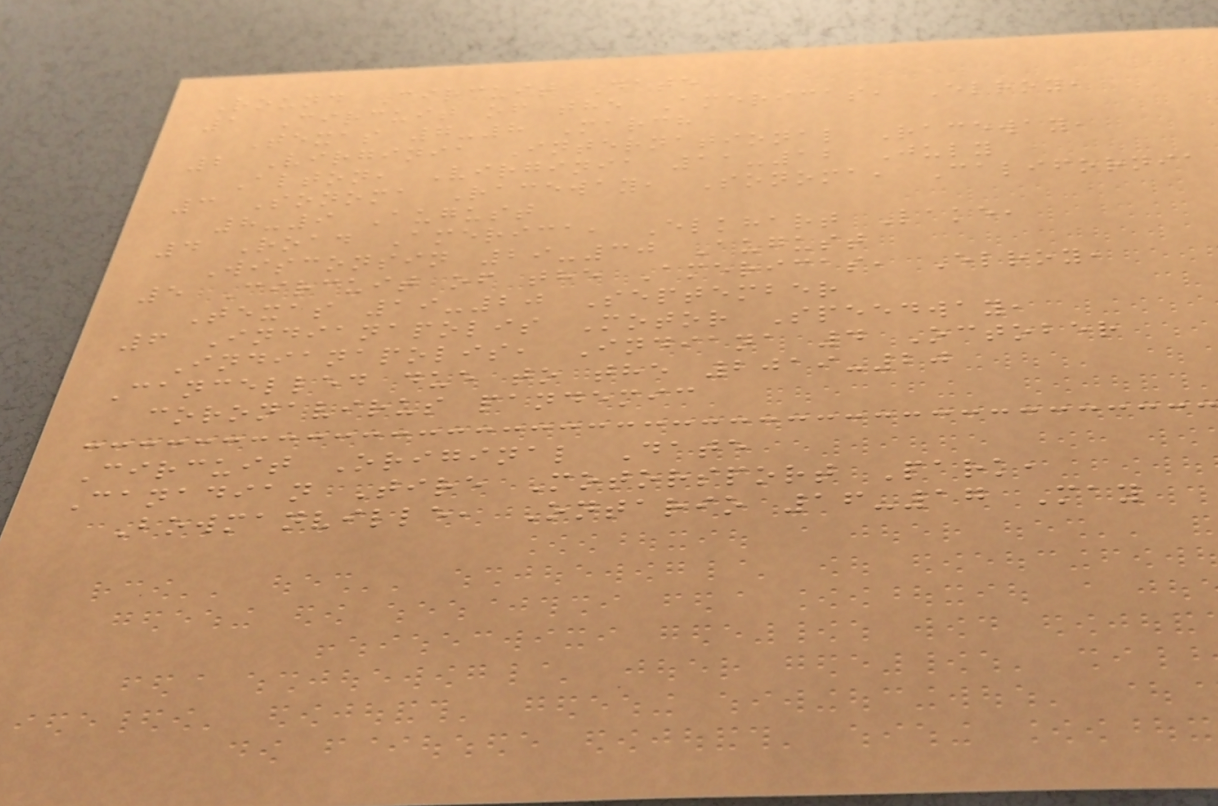Round Circuit Date
1 Circuit of the Americas, Elroy,
Texas 7-8 March
2 Virginia International Raceway,
Alton, Virginia 11-12 July
3 Sonoma Raceway, Sonoma, California
8-9 August
4 Road America, Elkhart Lake,
Wisconsin 29-30 August
5 Circuit of the Americas, Elroy,
Texas 19-20 September
6 Indianapolis Motor Speedway,
Indianapolis, Indiana 4 October
Cancelled due to the 2019-20
coronavirus pandemic
Circuit Original Date
Canadian Tire Motorsport Park,
Bowmanville, Ontario 16-17 May
